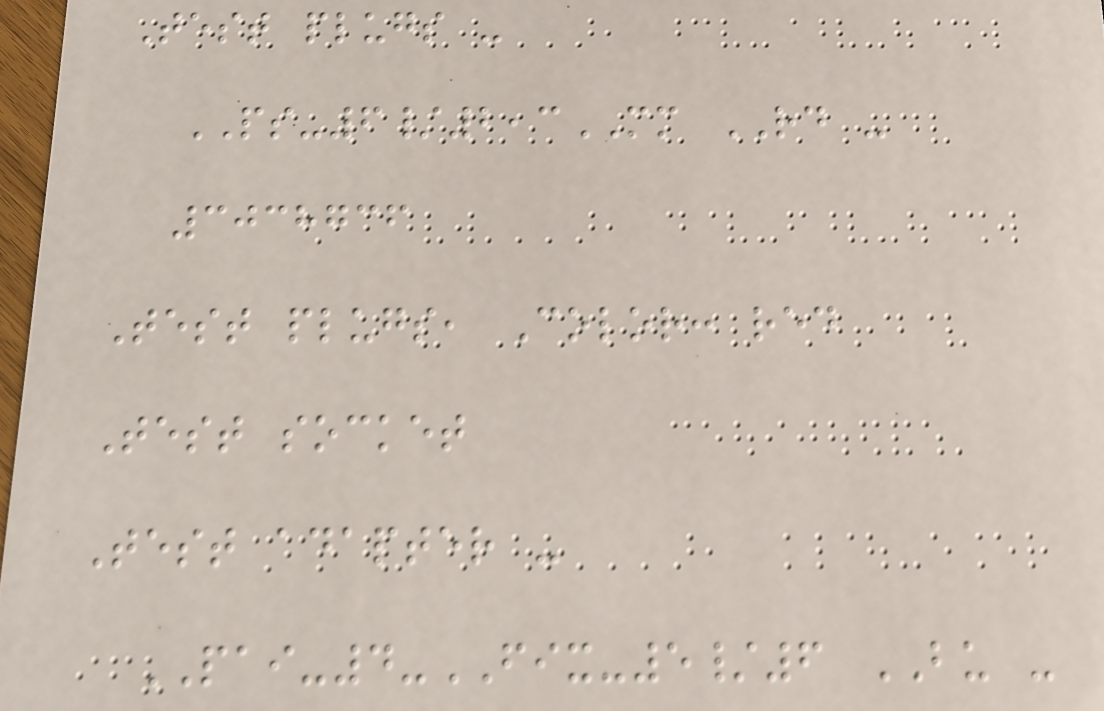Test plugs -
PS-6/2,3MM RD -
3038736
Test plugs, Color: red
Test socket
Test adapter -
PAI-4-FIX-5/6 BU -
